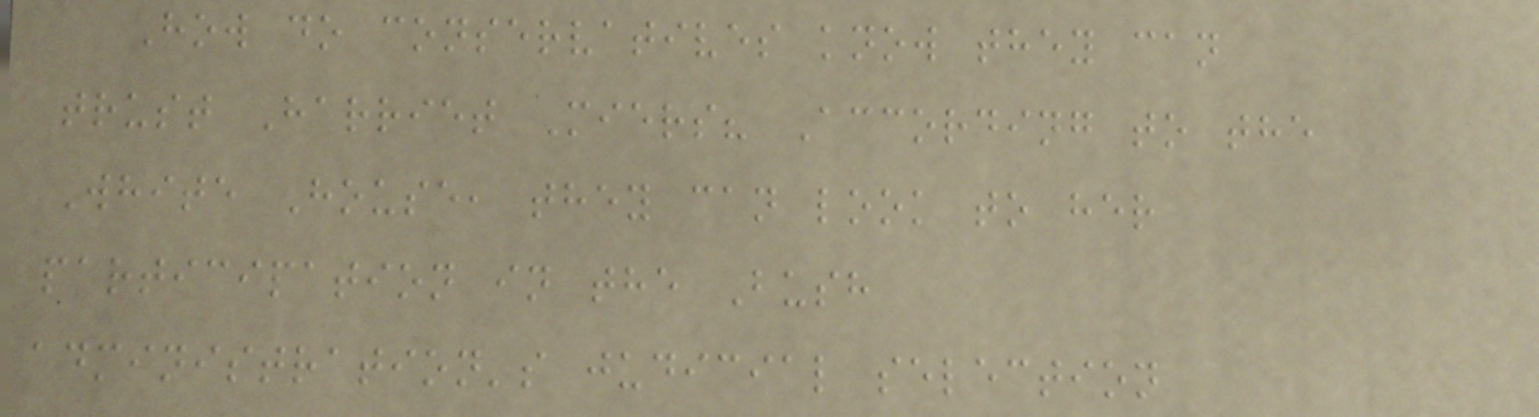How do conservatives know they can
trust Harriet Miers? According to the
White House, they can look to her
participation in the Bush
administration's judicial selection
